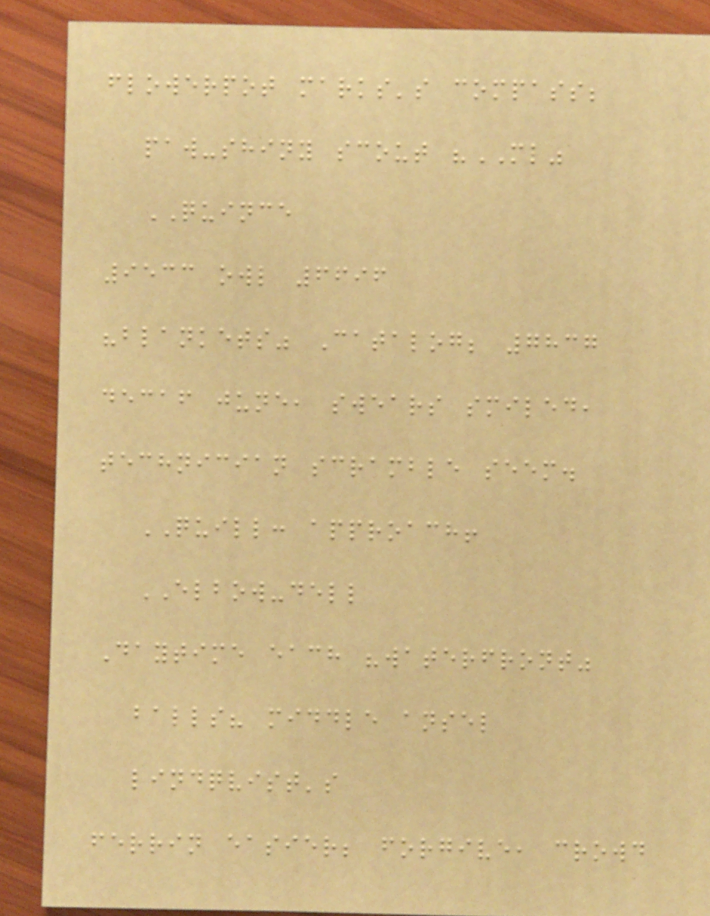flowerpot marks's compass;
paw-shiny scout "ML"
QUINCE
9533 owl 6696
"blankets" Catalog; 7837
decaf june, swears smiled,
technician scramble seem.
QUILL: approach!
ELBOW-dell
Daytime each "waterfront"
balls? middle ansel
lindqvist's
ferrin easier; forgive, crowd
